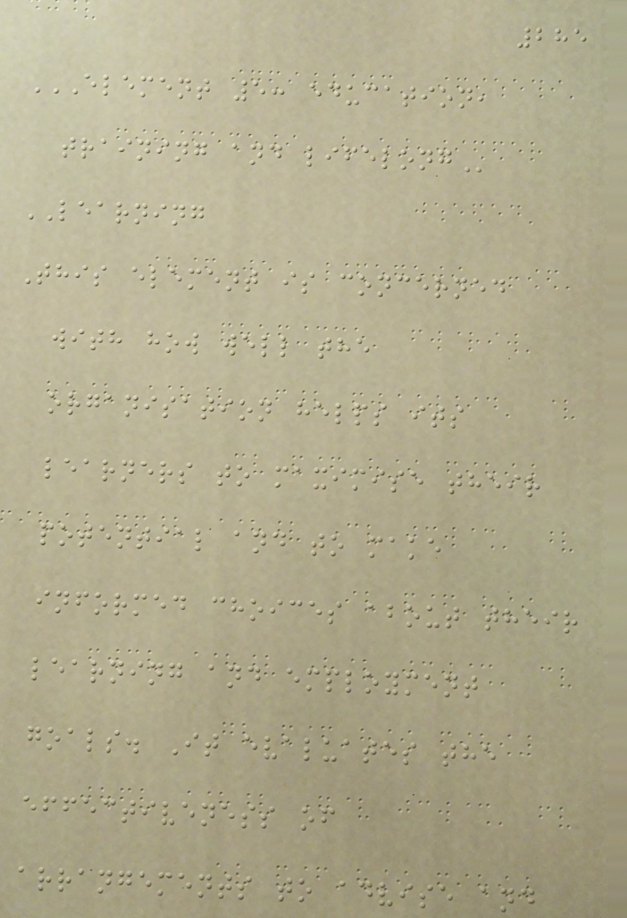285
ELEMENT 5: EDUCATION,
TRAINING AND LIFELONG
LEARNING
This element is concerned
with how well the
organisation helps its
learners to maximise their
potential and to make
informed choices about their
learning and employment
goals. It evaluates the
effectiveness of
arrangements to advise and
